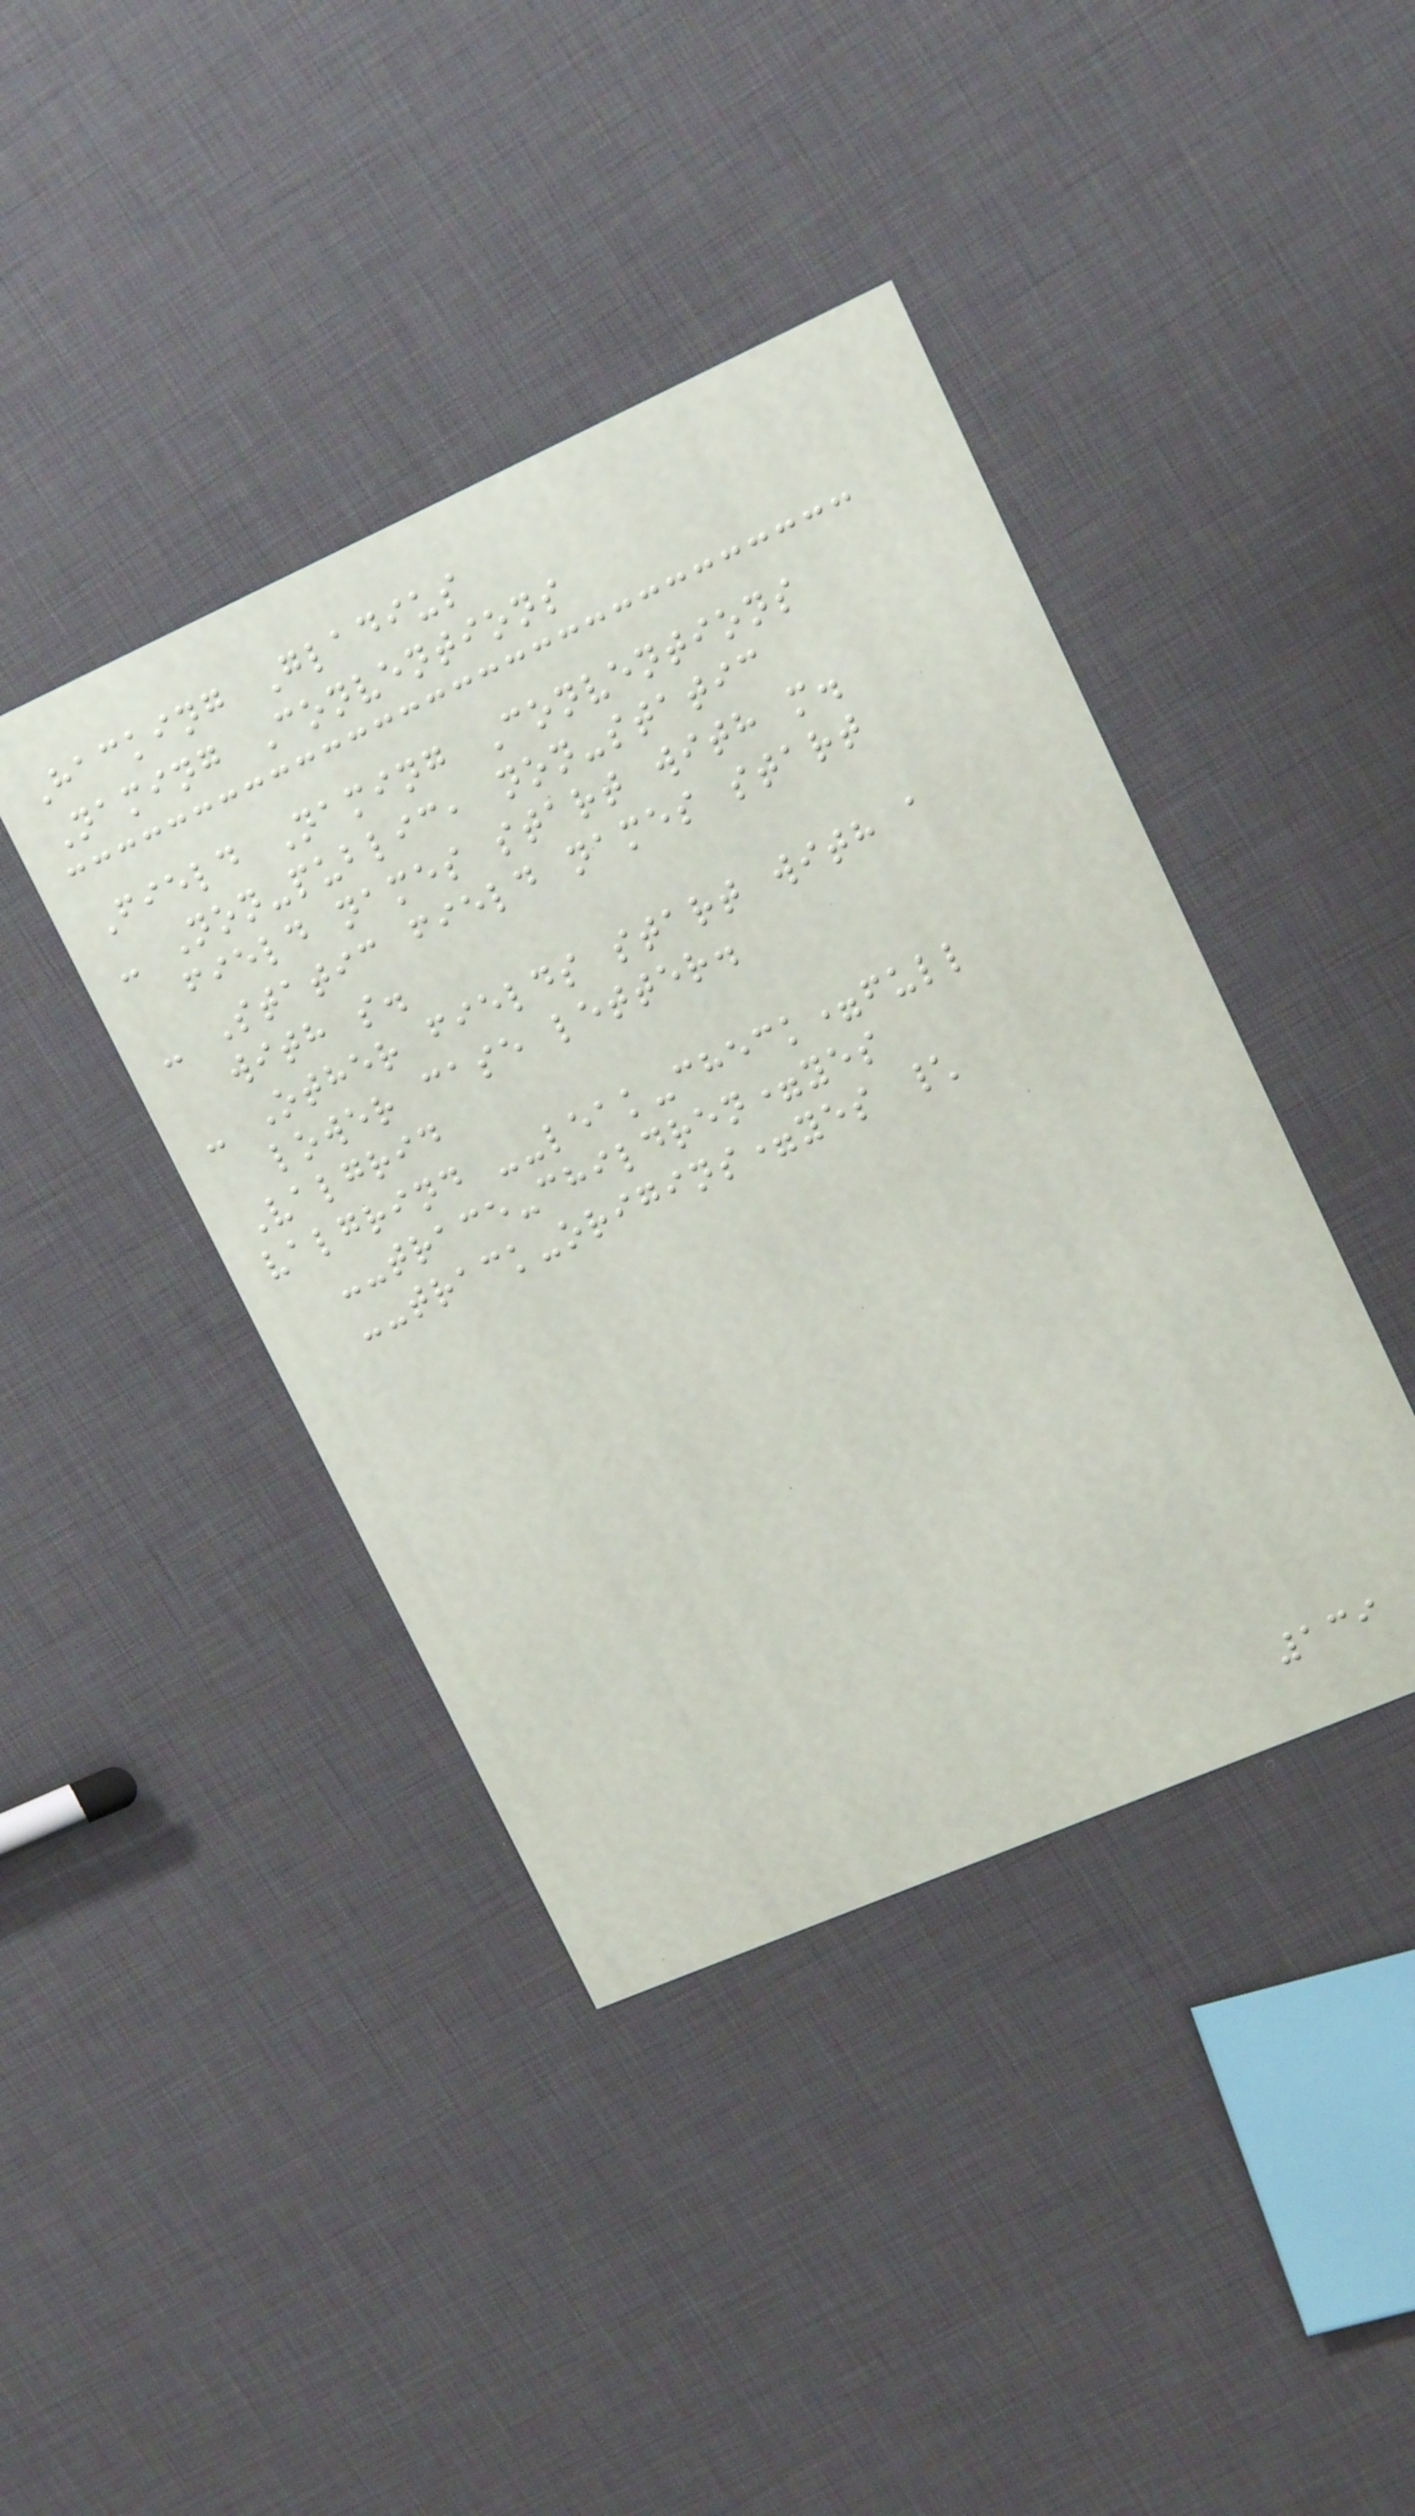Hacking Gladius
Naming Conventions
Field Naming Conventions
- Non-public, non-static
field names start with m.
- Static field names start
with s.
- Other fields start with a
lower case letter.
Valgrid
valgrind --leak-check=full
--trace-children=yes
--track-origins=yes \
139
